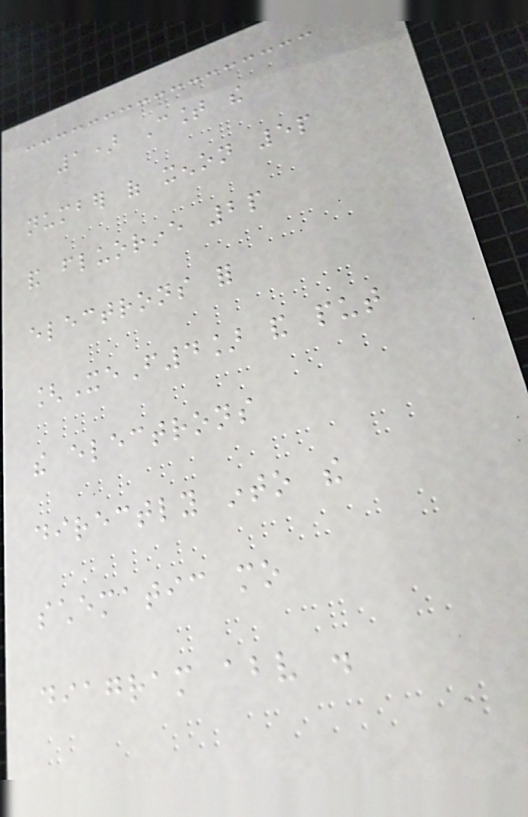1) Count the
number of xenon 5p
and fluorine 2p
electrons for
[XeF4] and put
the electrons
directly into the
schematic mo
diagram above .
